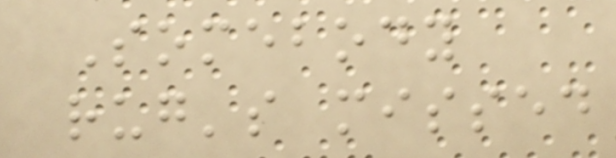Somebody
rug's missed
